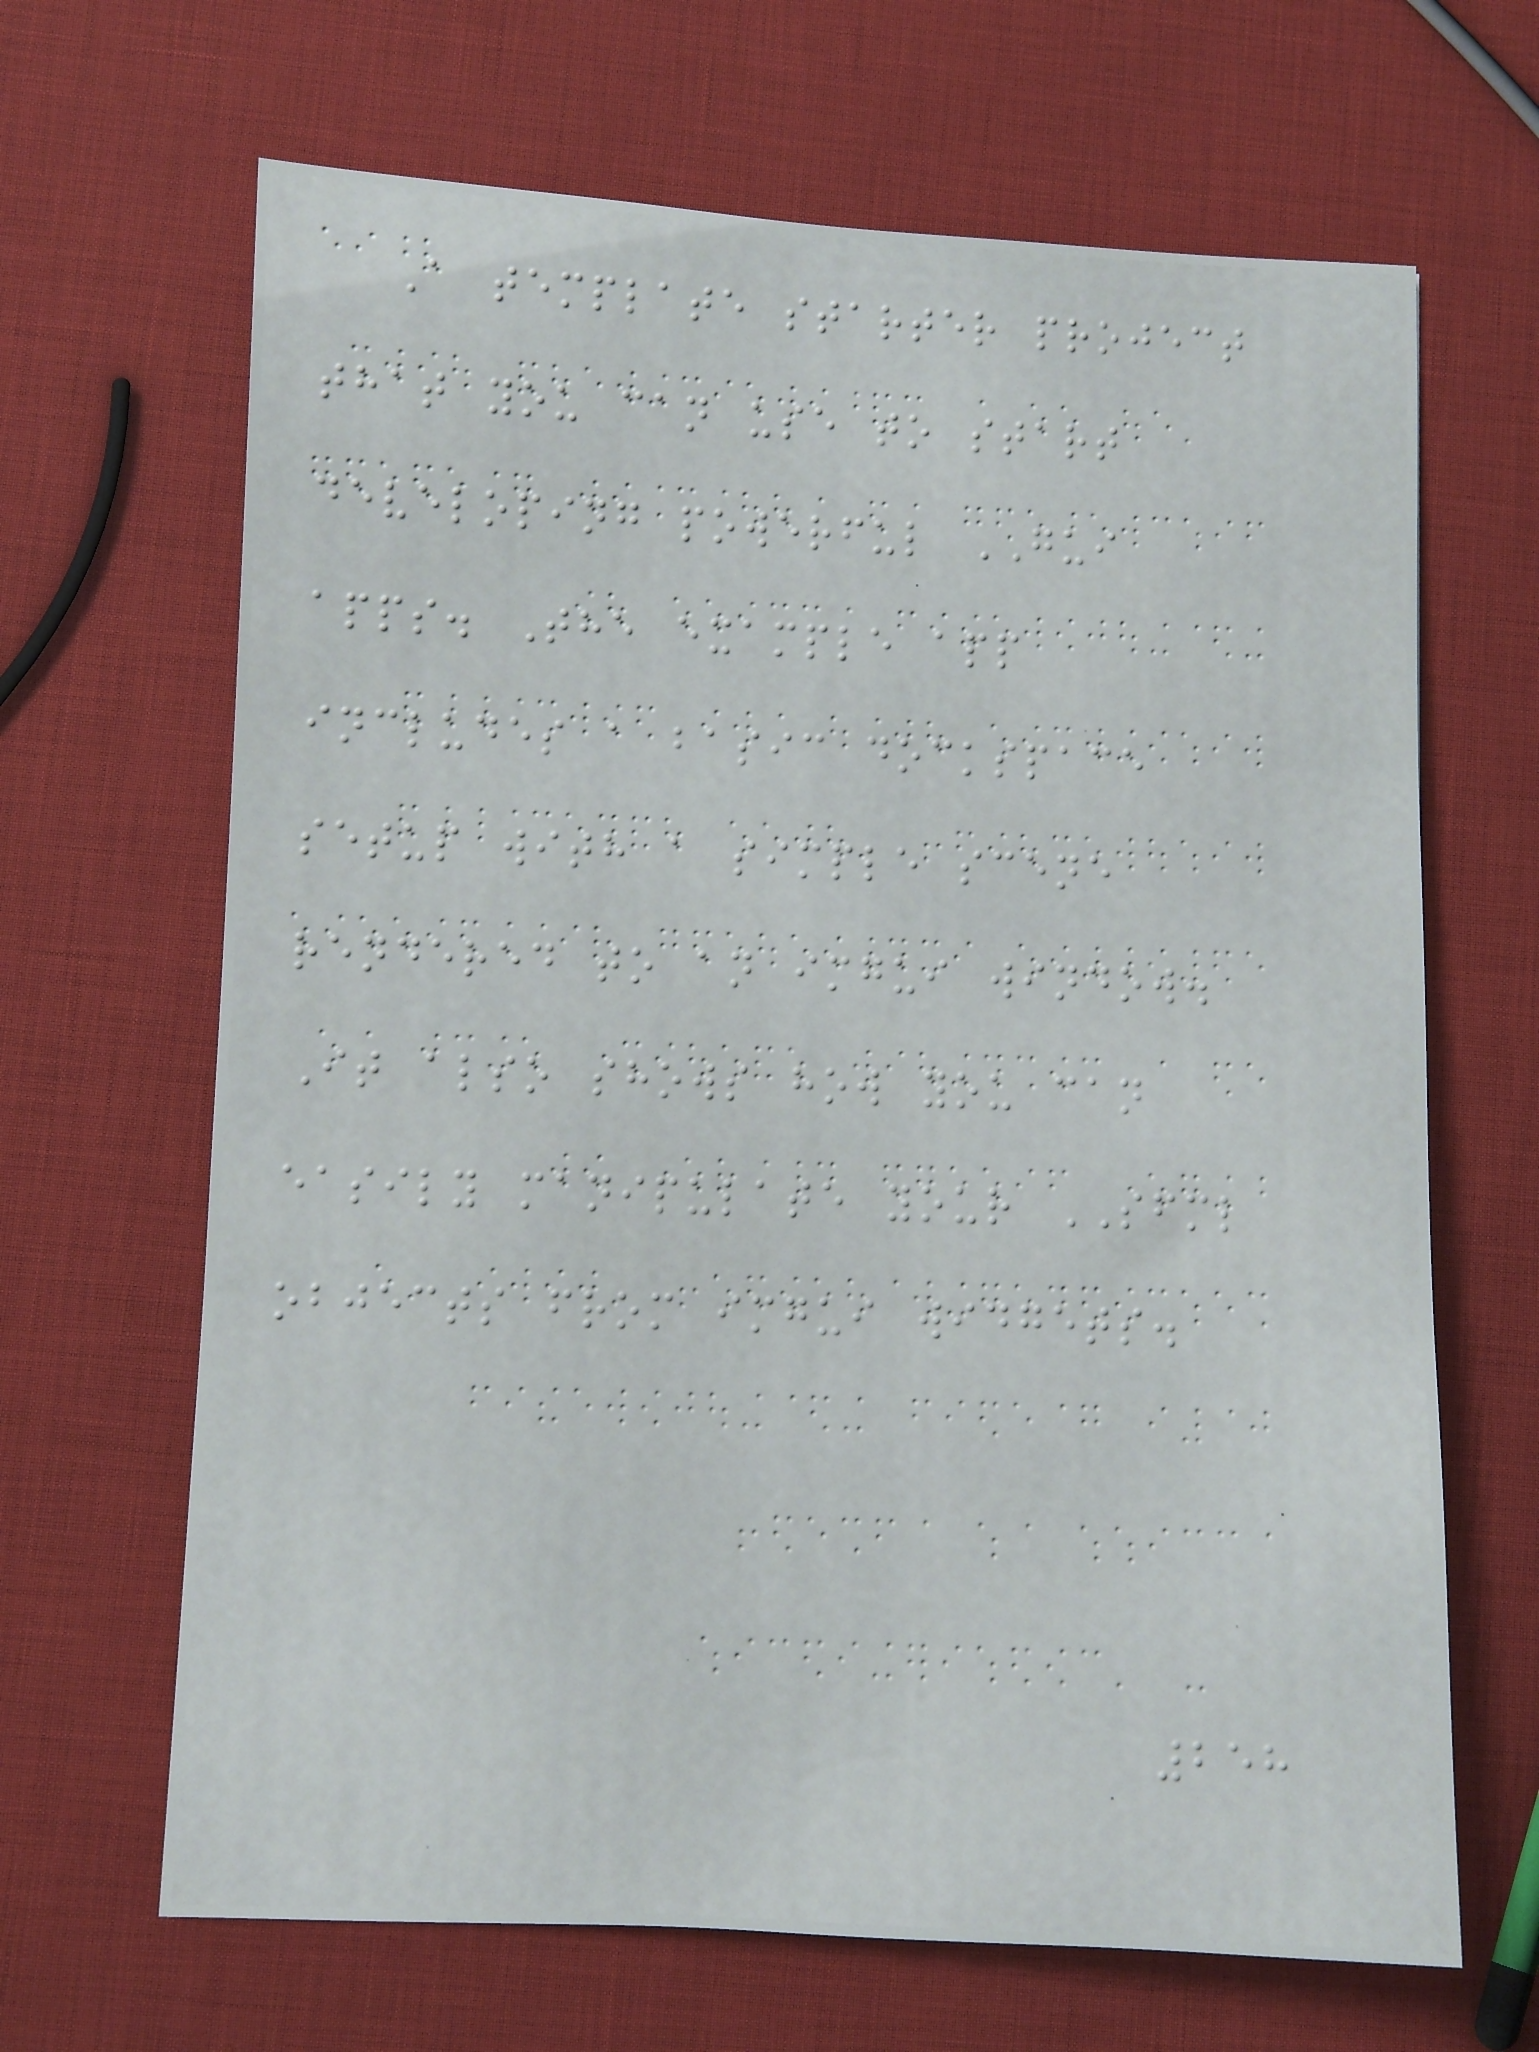A template starter project
that you can use to start
developing powerful GUI
apps. The example app
includes a basic dockspace
setup with a simple scene
rendered to an imgui window.
It also shows how you can
easily manipulate your SFML
objects from imgui widgets.
258
